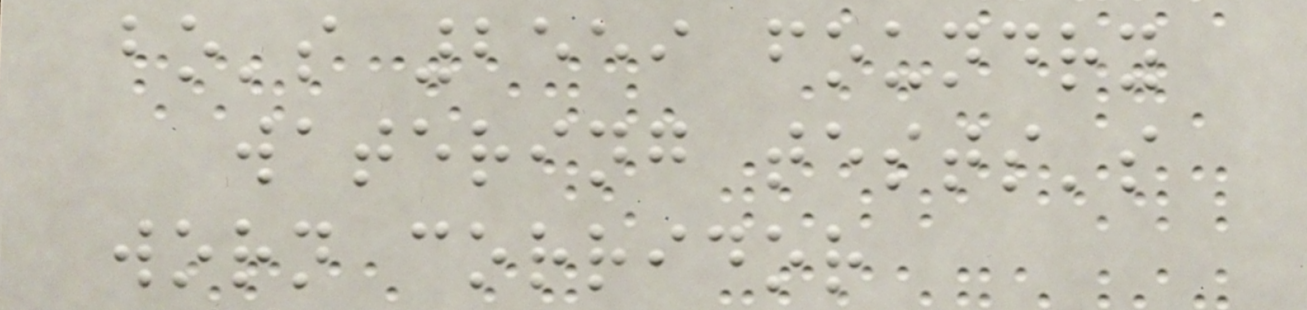bo's 2559 foundry
watering tests's
worn corridor
